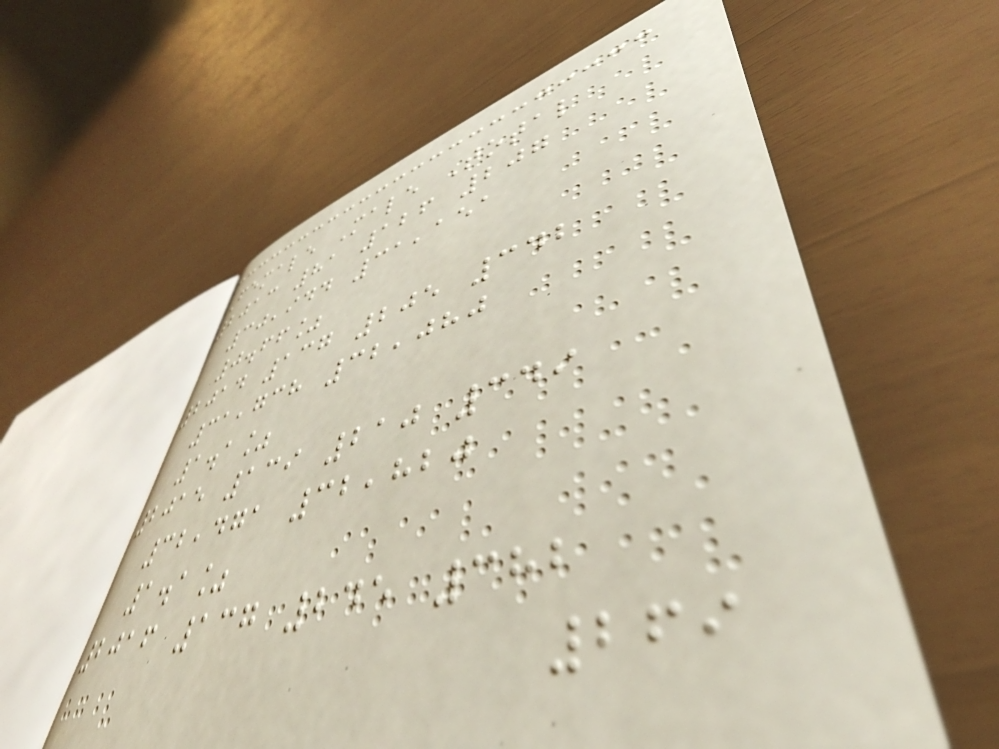Female Male Total
2013 81 126 207
30,944 31,151
0.66%
2014 137 205 342
31,738 32,080
1.1%
2015 139 210 349
32,471 32,820
1.1%
2016 137 245 382
269
